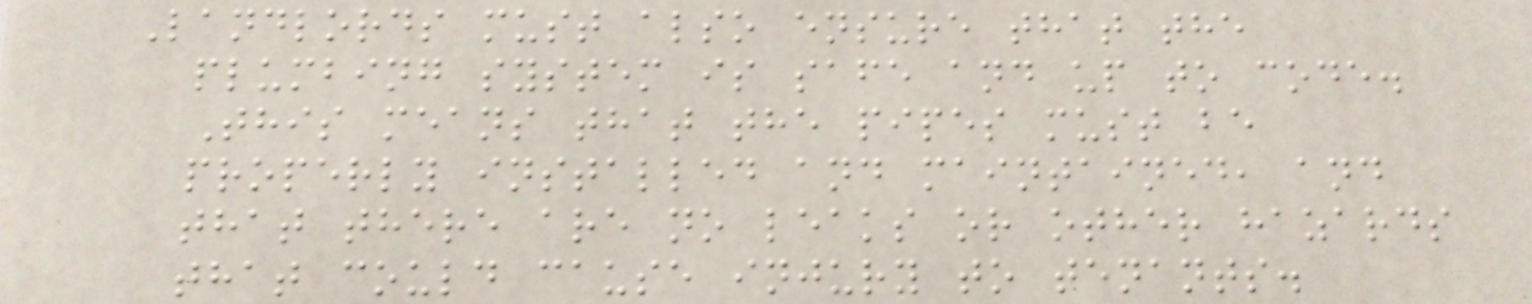Landlords must also ensure that the
plumbing system is safe and up to code.
This means that the pipes must be
properly installed and maintained, and
that there are no leaks or other hazards
that could cause injury to tenants.
